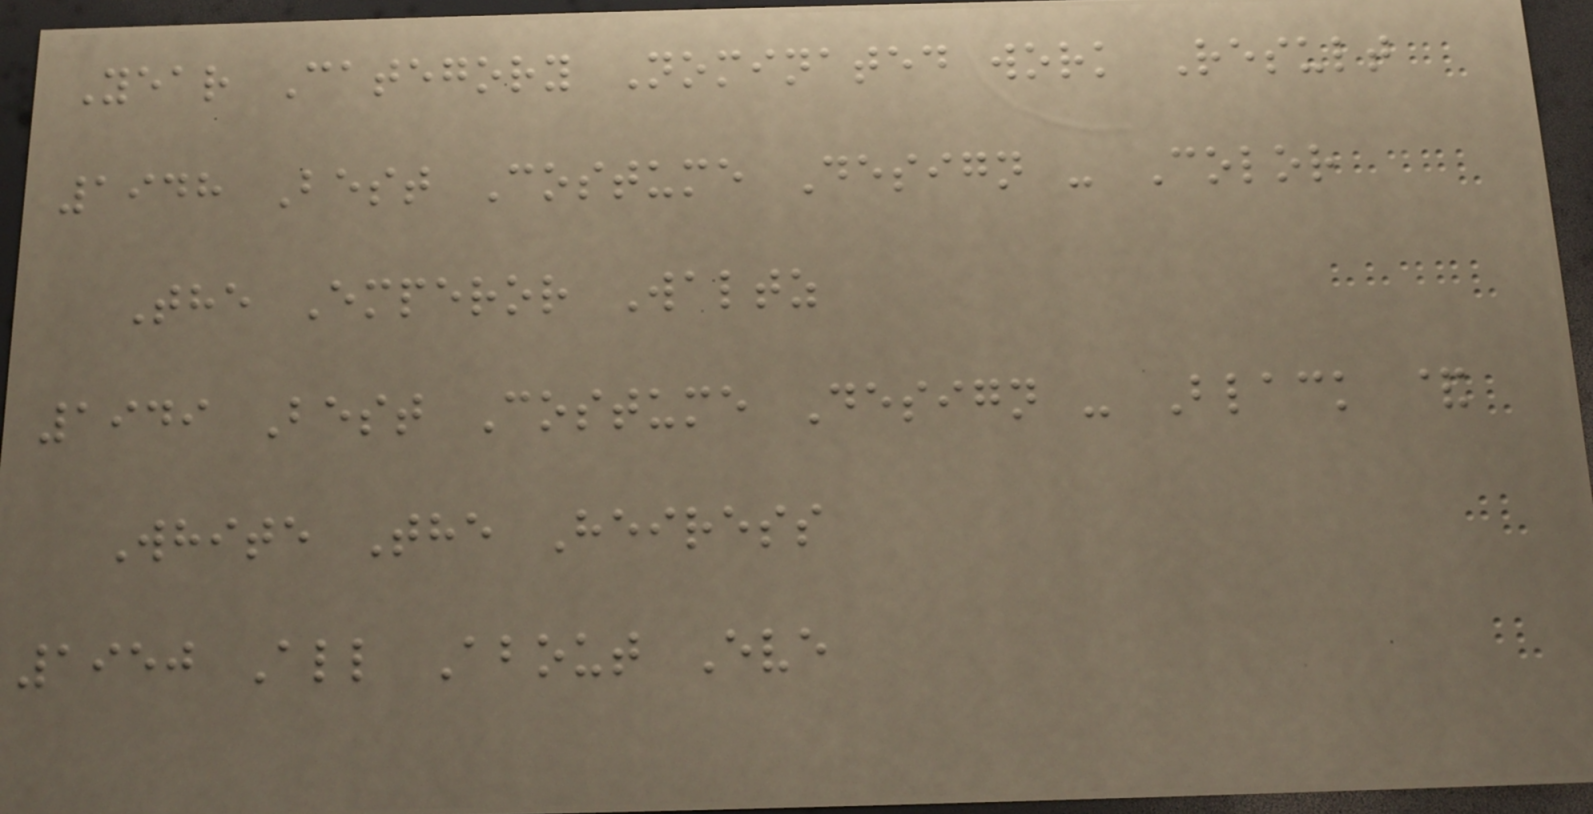Year Category Nominated work Result
1948 Best Costume Design - Color
The Emperor Waltz
1949 Best Costume Design - Black &
White The Heiress
1950 All About Eve
